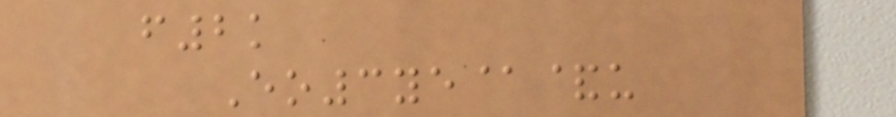f2k
Eo3ye@&u
